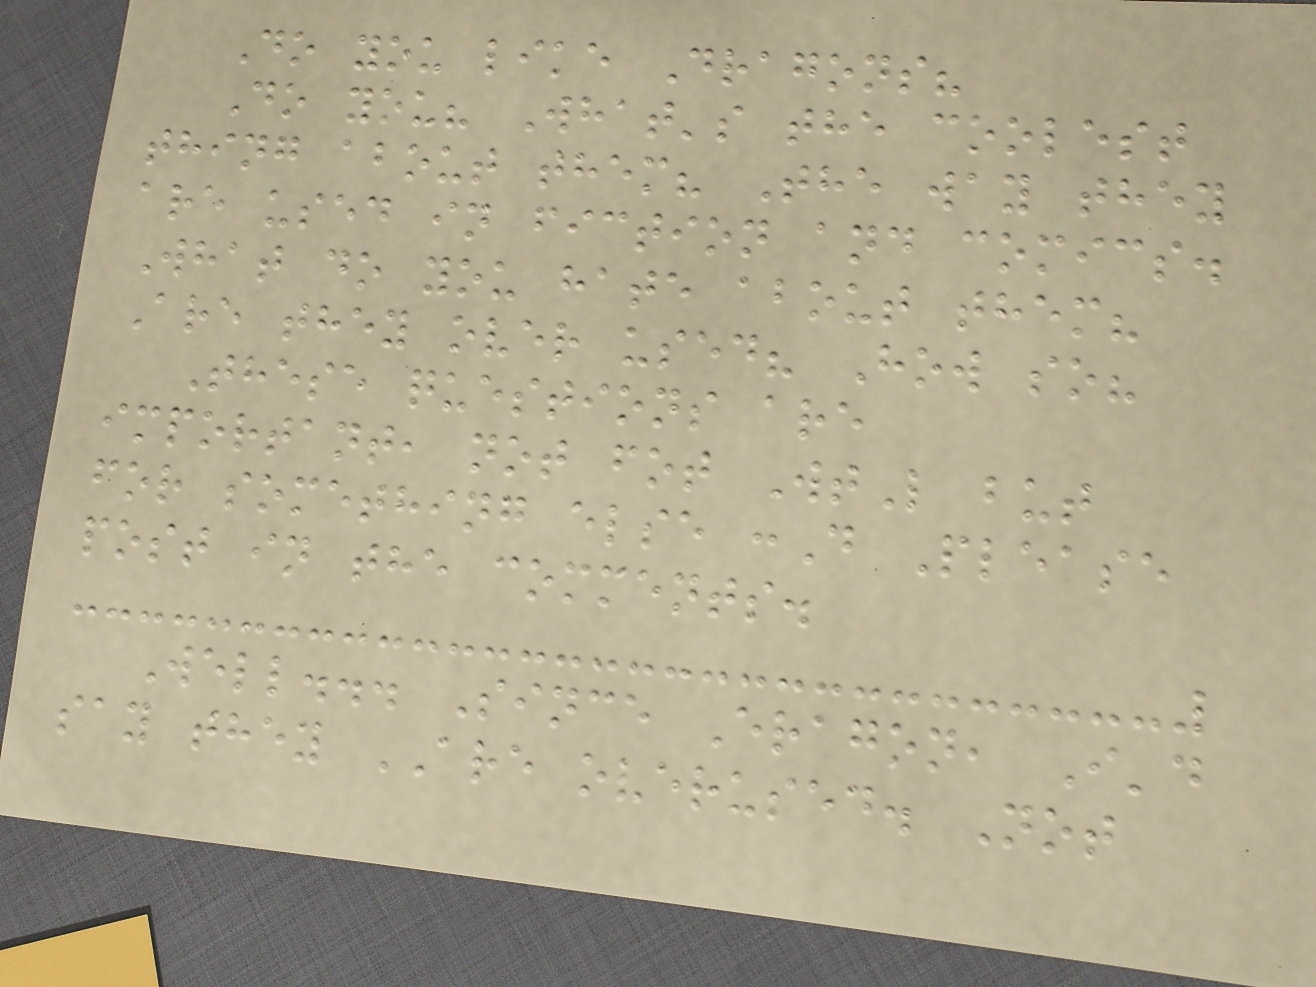Do you like Dragons?
Do you? What's the coolest
thing about them? The way they
are used in fiction and comics.
What do you hate about them?
Are they over used? How so?
These questions are
important, not fot WtL but
for something else :D Please
post in the comments.
Well... Since Eragon, I'd
say they ARE overused. Not
